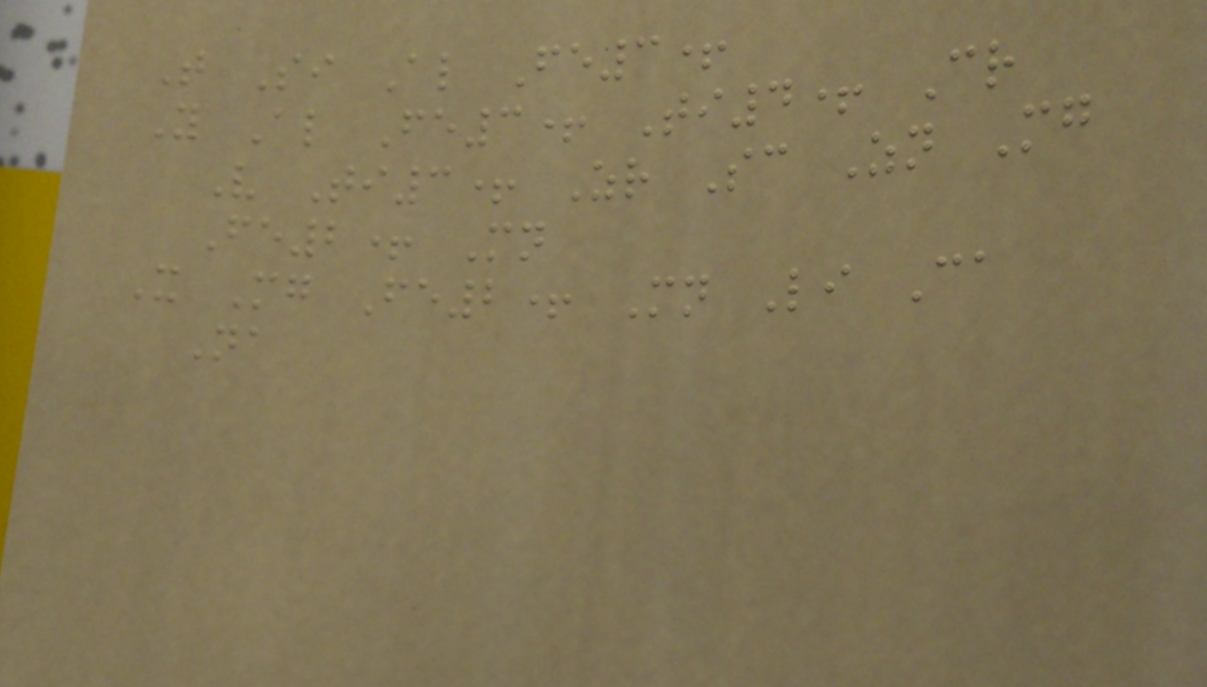T Si Al Fe3+
Y Al Fe3+ Ti4+ Cr
V Ti3+ Zr Sc Zn Mg
Fe2+ Mn
X Mg Fe2+ Mn Li Ca
Na
